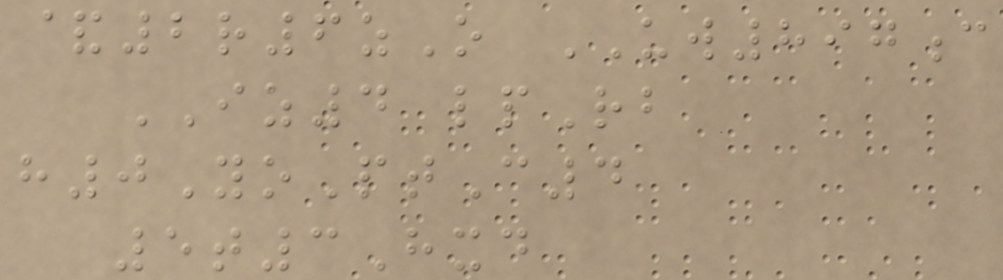&2r6zO UW897c
IZ4 lpRb
h0YoPtC4
5t3Hxd
